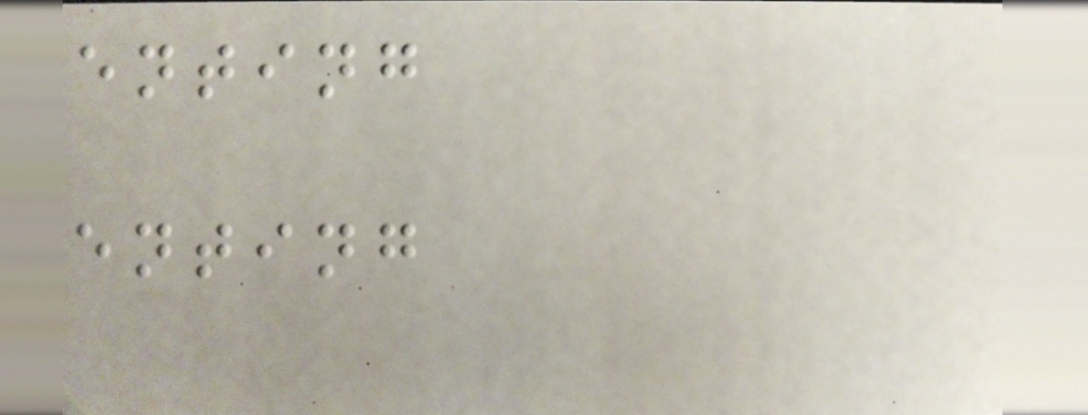enting
enting
